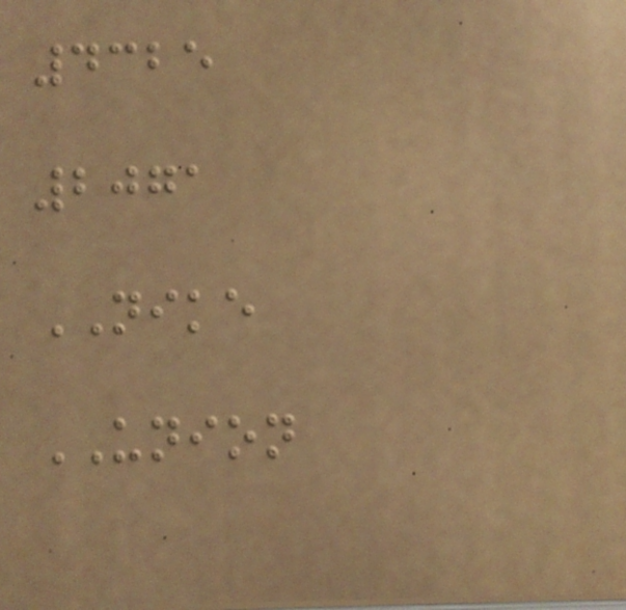4325
2071
NIKE
UNION
